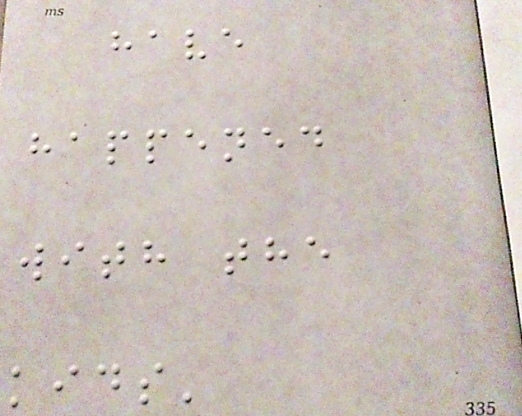have
happened
with the
kids'
